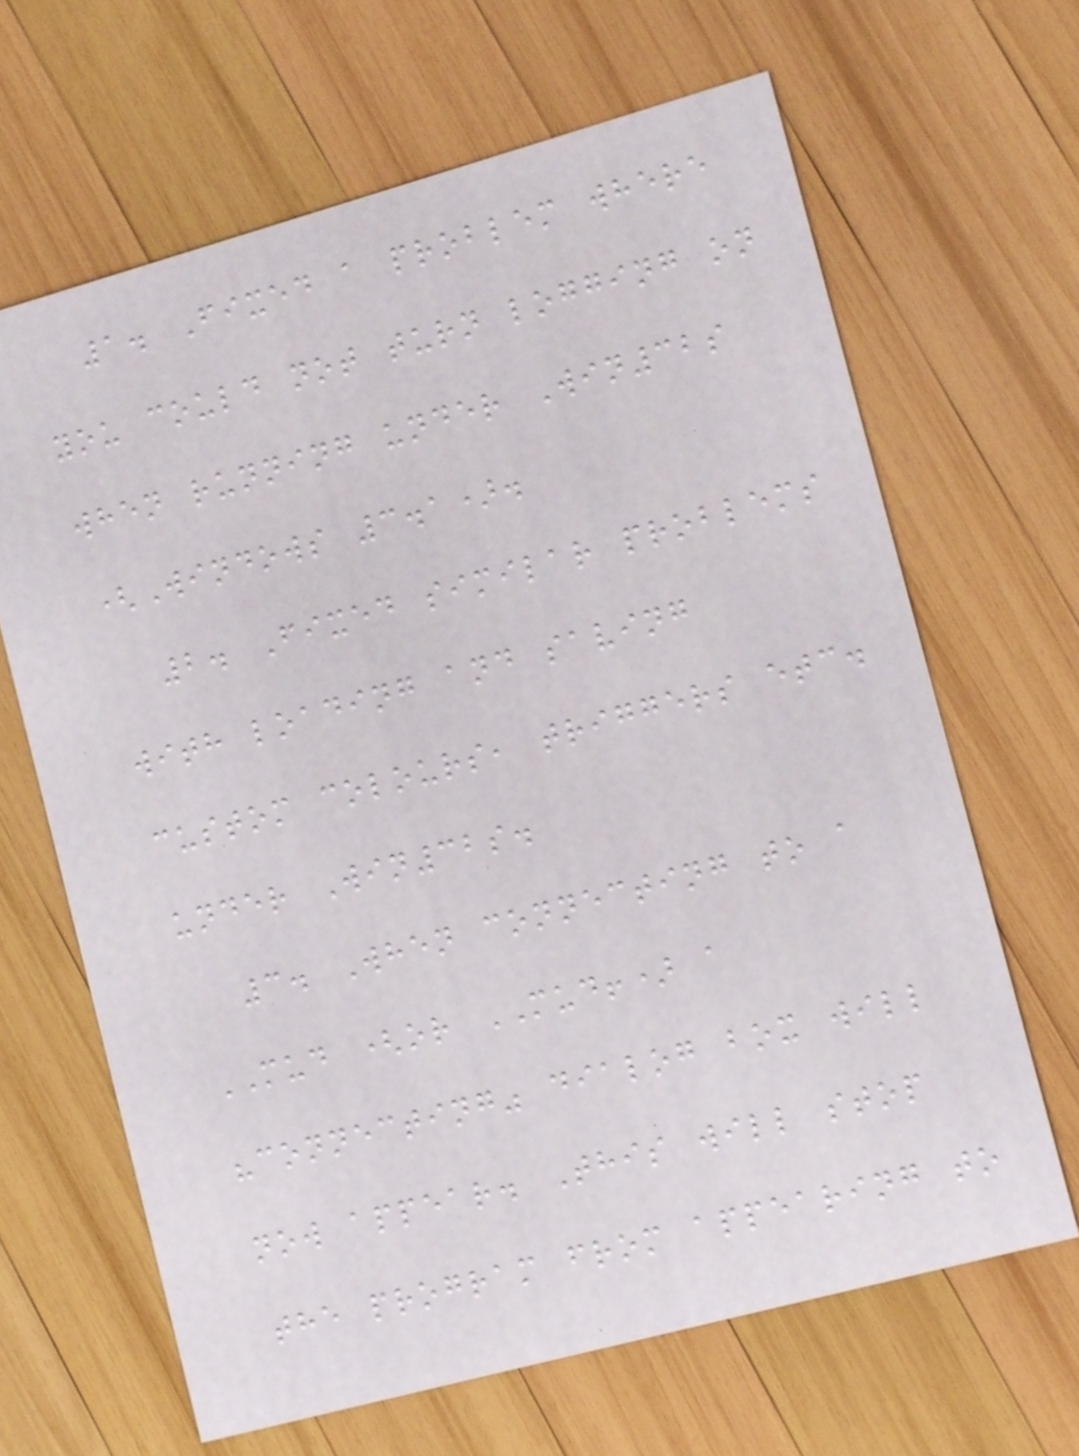1. Fixed a problem where
you could not turn logging on
when running under Win32s
(Windows 3.1).
2. Fixed similar problems
with loading and saving
custom colours, triggers etc.
under Win32s.
3. When connecting to a
MUD (or MUD!) a
"connecting" dialog box will
now appear. This will stop
the program from appearing to
